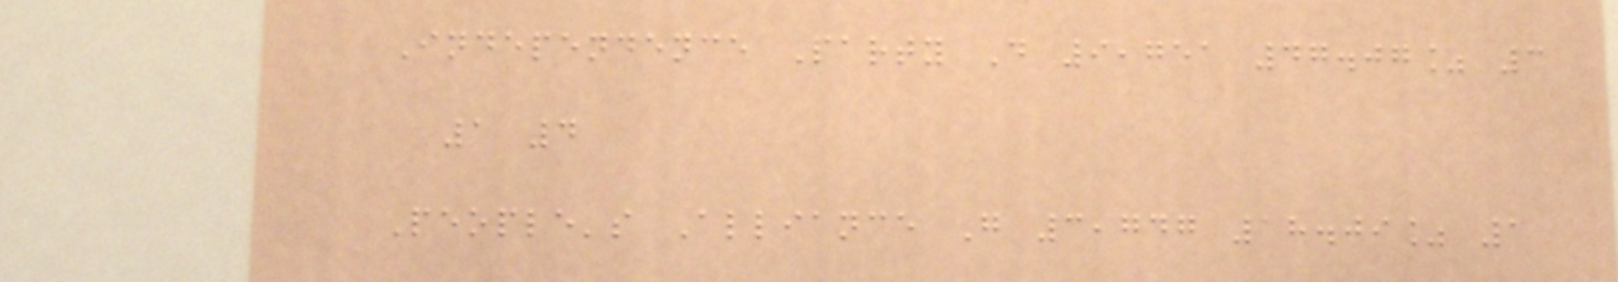Independence Party D 9,751 47.07% 3
1 4
People's Alliance G 3,747 18.09% 1
